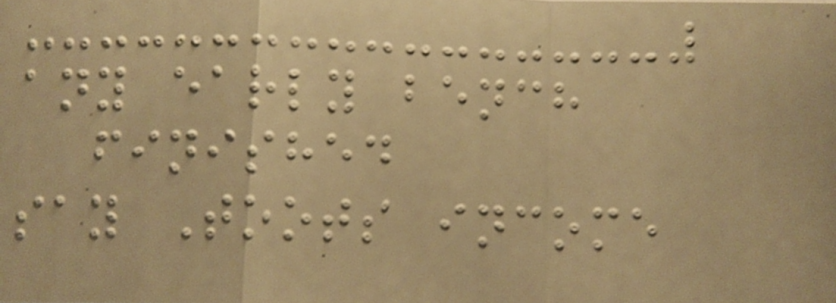any early bench
finished
say Toots income
